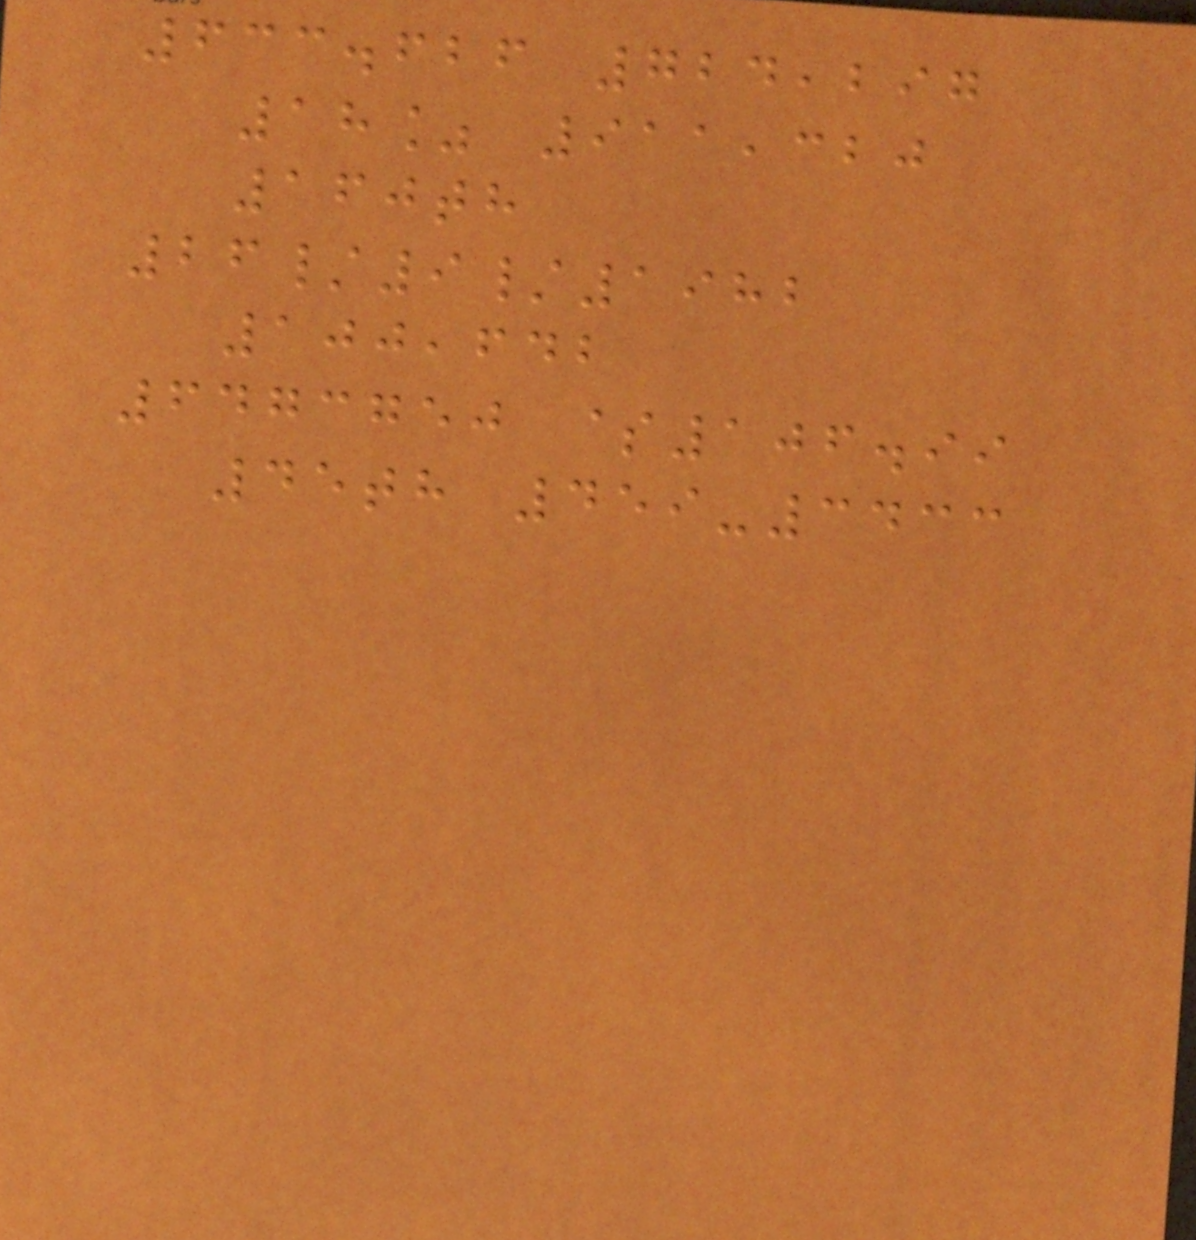633.626 724,297
18% 911,320
160th
26/9/1982
100,642
6473750 $106.99
45th 459-3433
